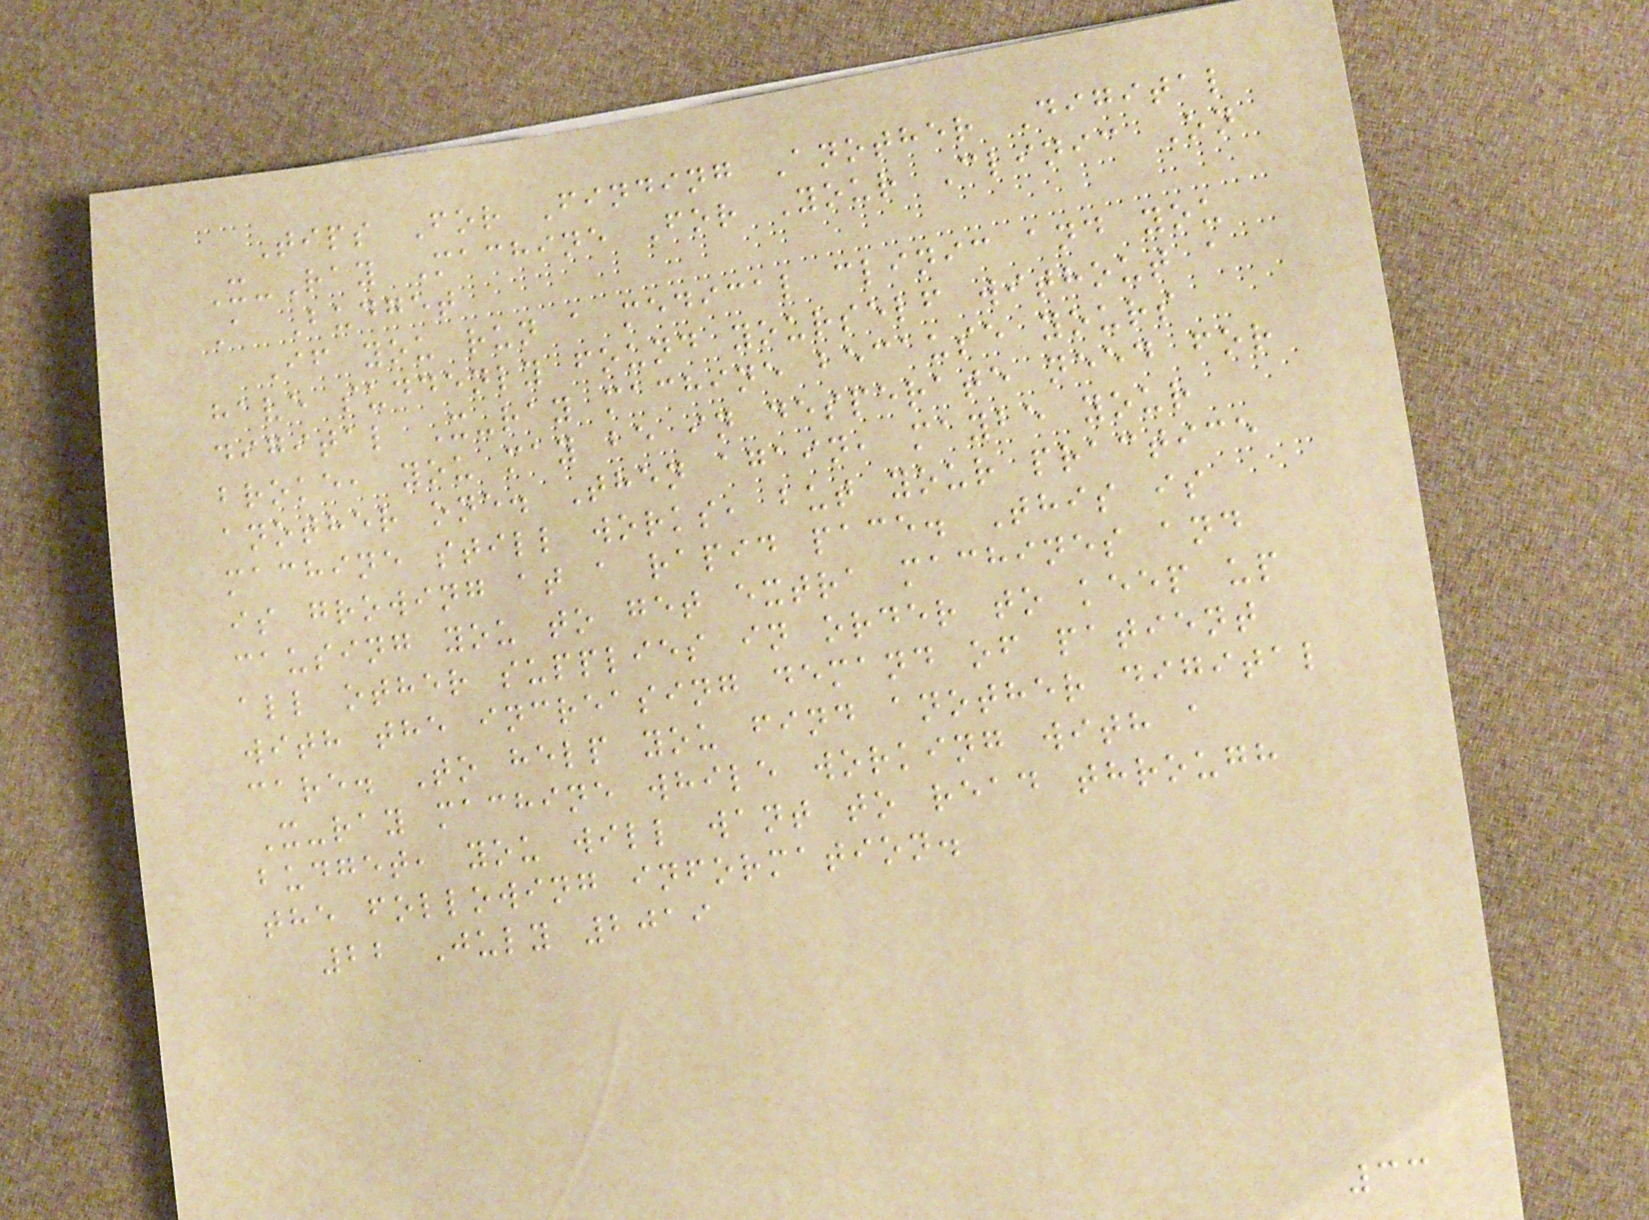Tips For Finding Another Digital
X-Ray Machine For Your Clinic On
A Budget
If you run a medical clinic and you
have suddenly found yourself without a
digital X-ray machine because yours
broke, you may be in desperate need for
another one. Then again, maybe your
machine still works, but your practice
is growing at a rapid pace. This is
causing you to get extra machines and
all other supplies in order to keep up
with the increasing demand of patient
care. To help you find another digital
X-ray machine while working with a
budget, you will want to read through
the following information.
22 July 2019
33
